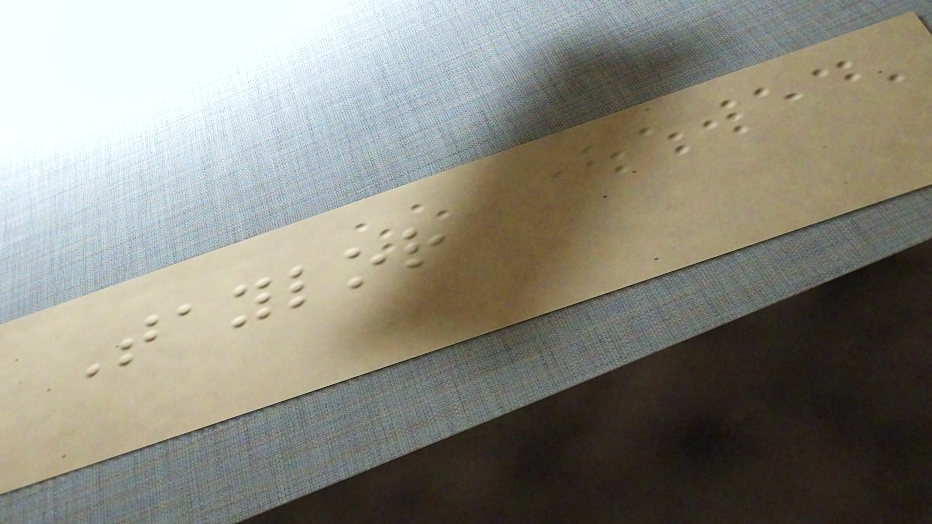Taylor
